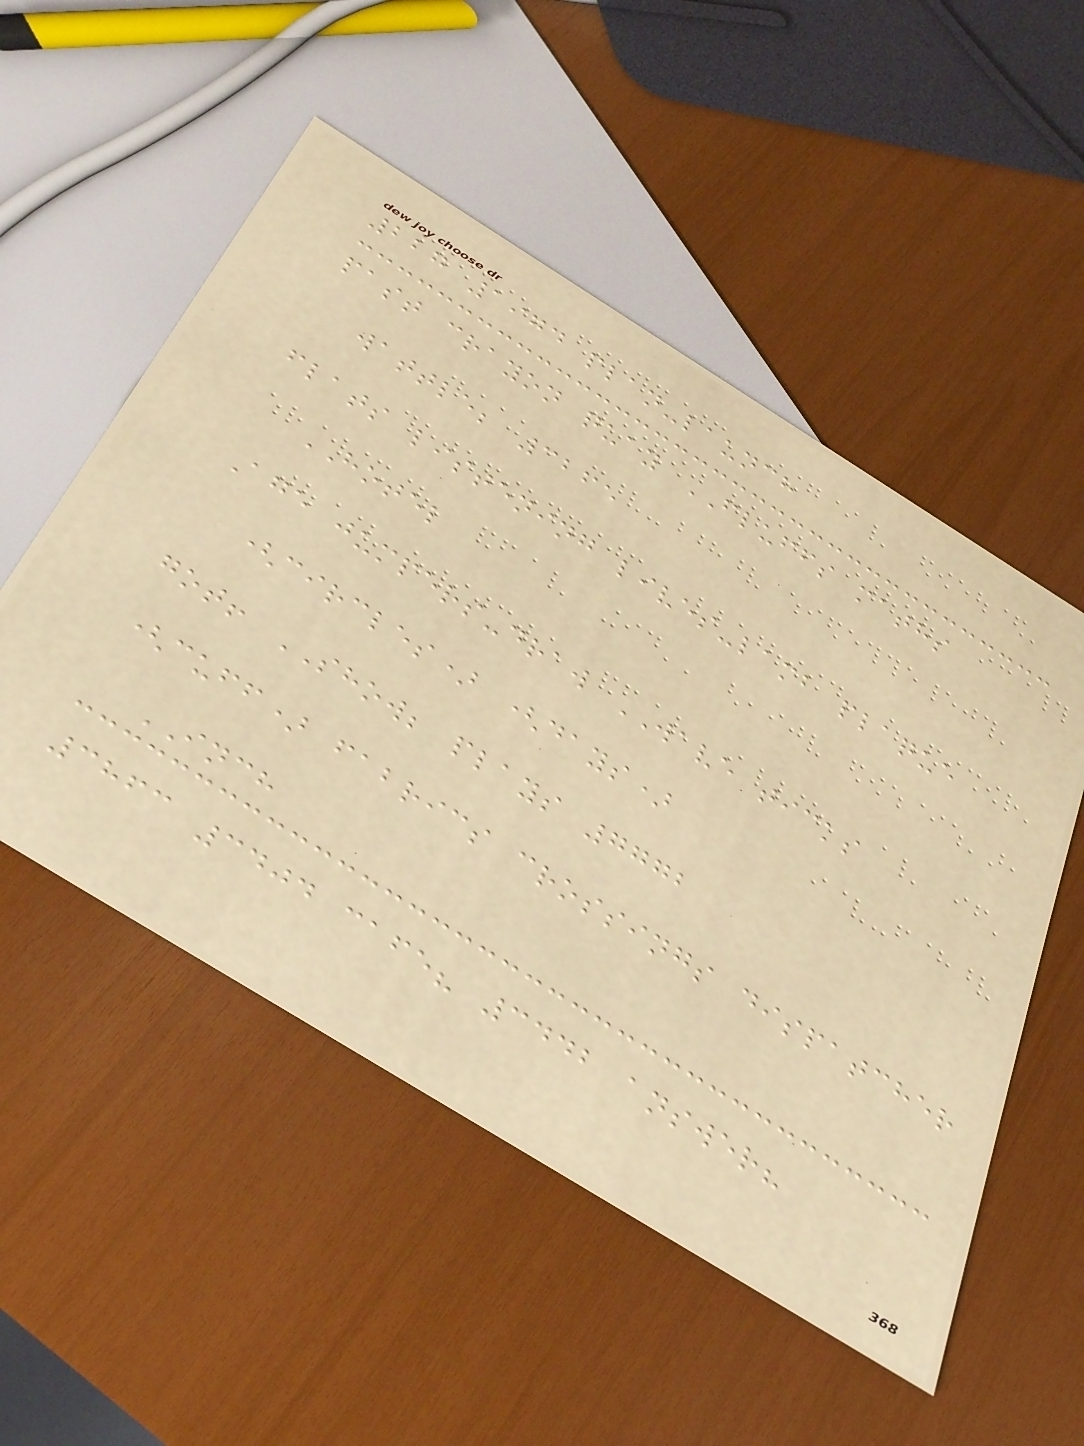227 1974 plan-launch
past crayon quay FLUFFS maths
wattle; 3265
flats listening lives-lamb plaque
HOTEL
Age jumpers-draw WAVE ticks
(circles) (days)
got! SHOW; plays 7772
(cuff) fabrics crossings dispatcher
INCH
3863 3404 cafe? 3442 answer?
